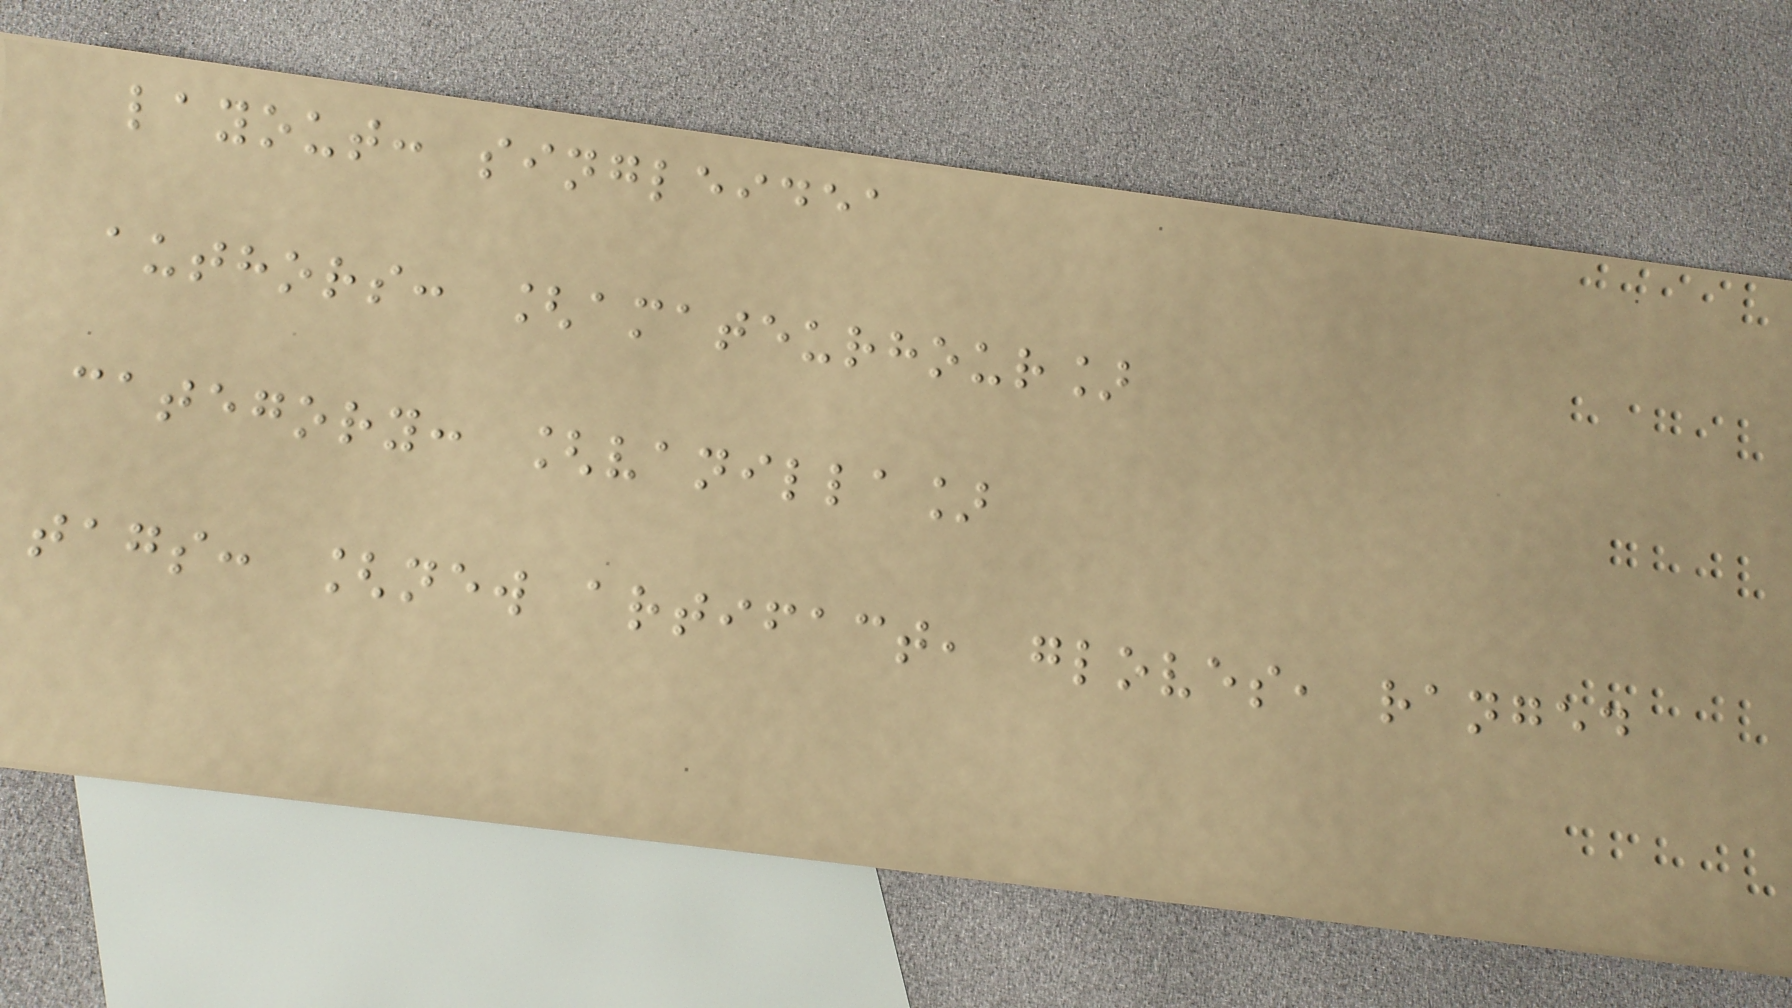layout: singleidea
authors: [amateurhour]
category: [vanilla]
tags: [new artifact, gloves, ranged
